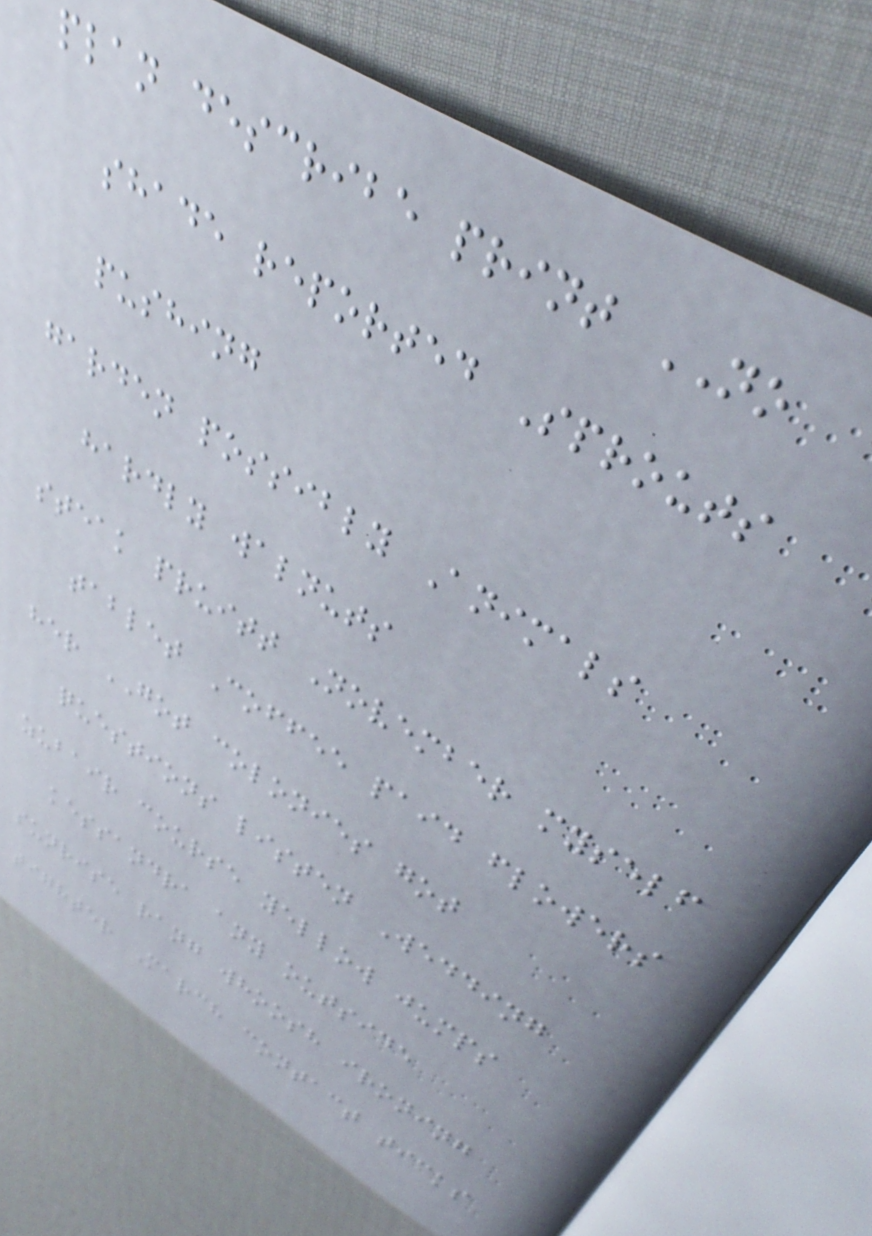plan describe print NO
shade reported Sprouts
pushing
garden possibly Animals
hardly walnuts
steak pruitt November myself
tablet Coffee paid flowers
her GOT colonies got
questions listen Wedding
zubair course yellow jumps
kessandra any outside
sunrise rang whoosh ironing
tighter March contact ticks
